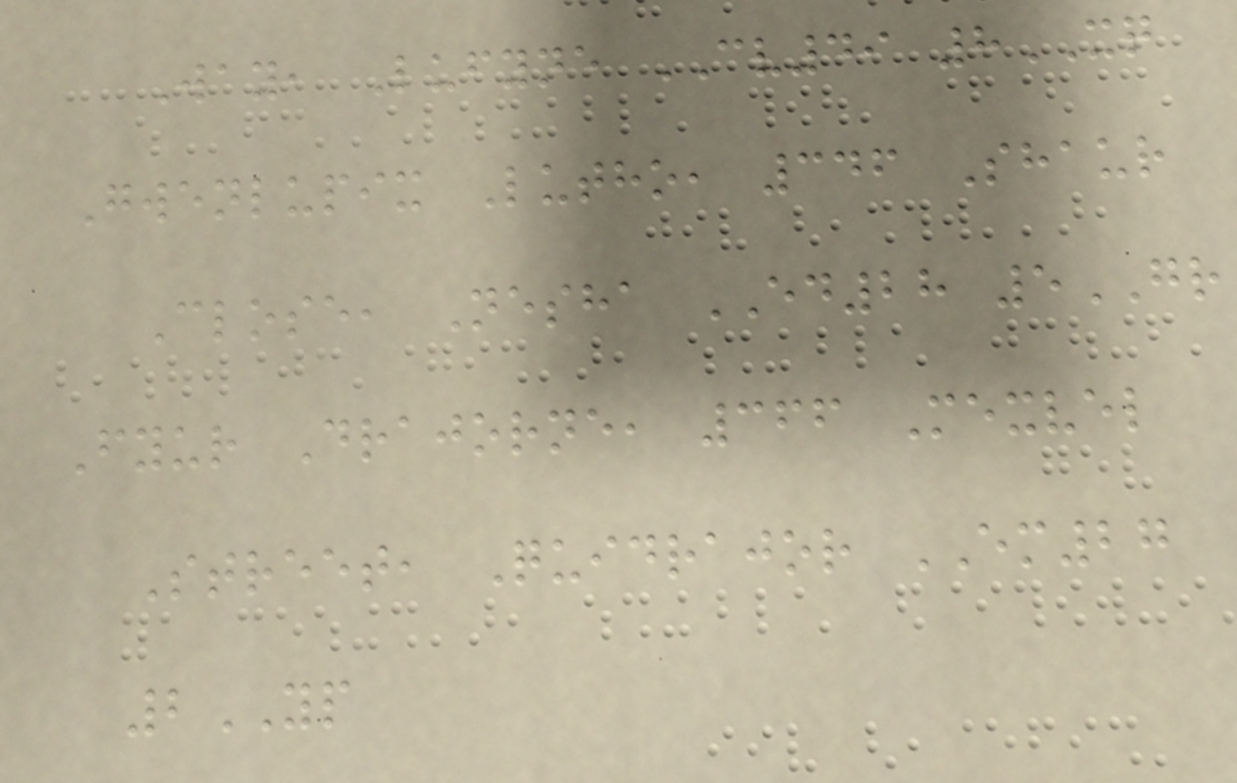Way, Lufyne CV49 8XQ
Gwenlupix Lutho, 346 Shaur
Close, Nesha ED28 5GR
Fyur Drajorne, 366 Mexvel
Street, Quidrajor EM27
2YP
